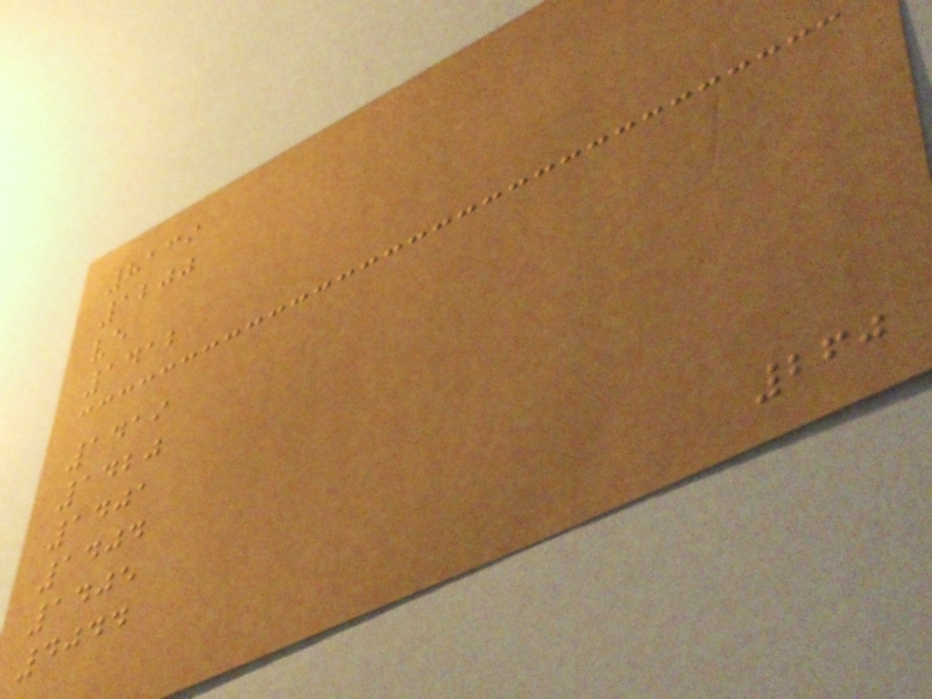8139
1200
ve
1412
1419
1420
1401
1404
1405
4044
260
